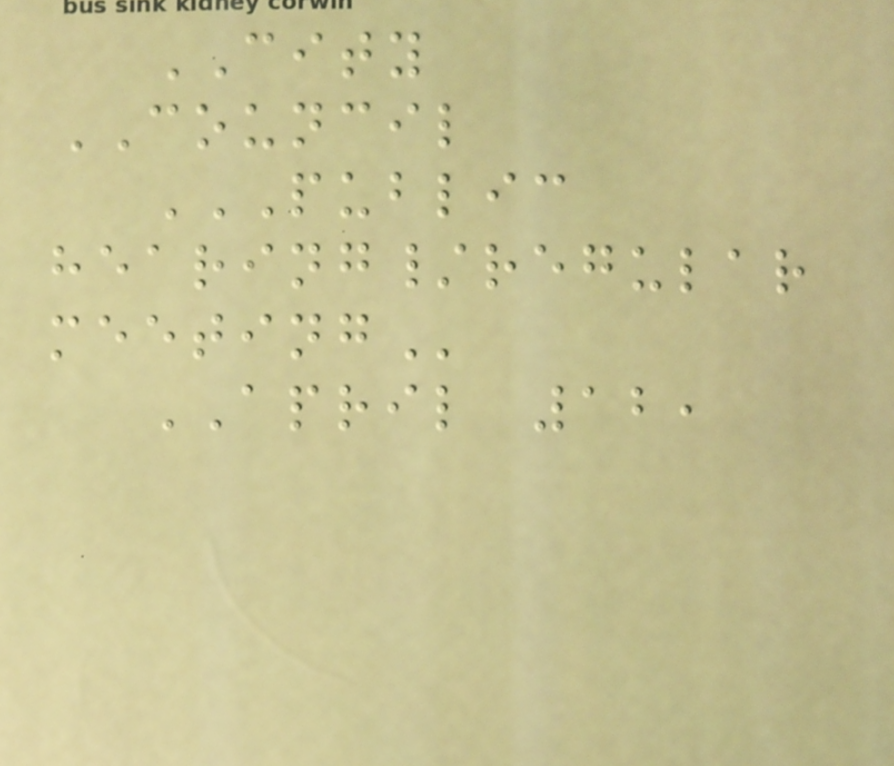CITY
COUNCIL
PUBLIC
HEARING/REGULAR
MEETING
APRIL 12,
